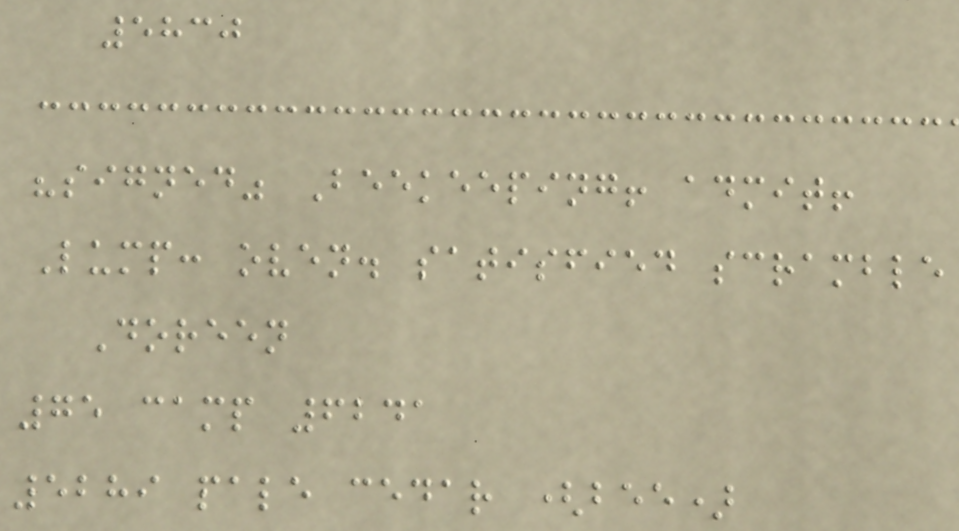5830
"signed" Beekeeping! admit!
Lump: oven. satisfied scramble
Doreen
75 camp 6241
5289 pale cedar (bee)
